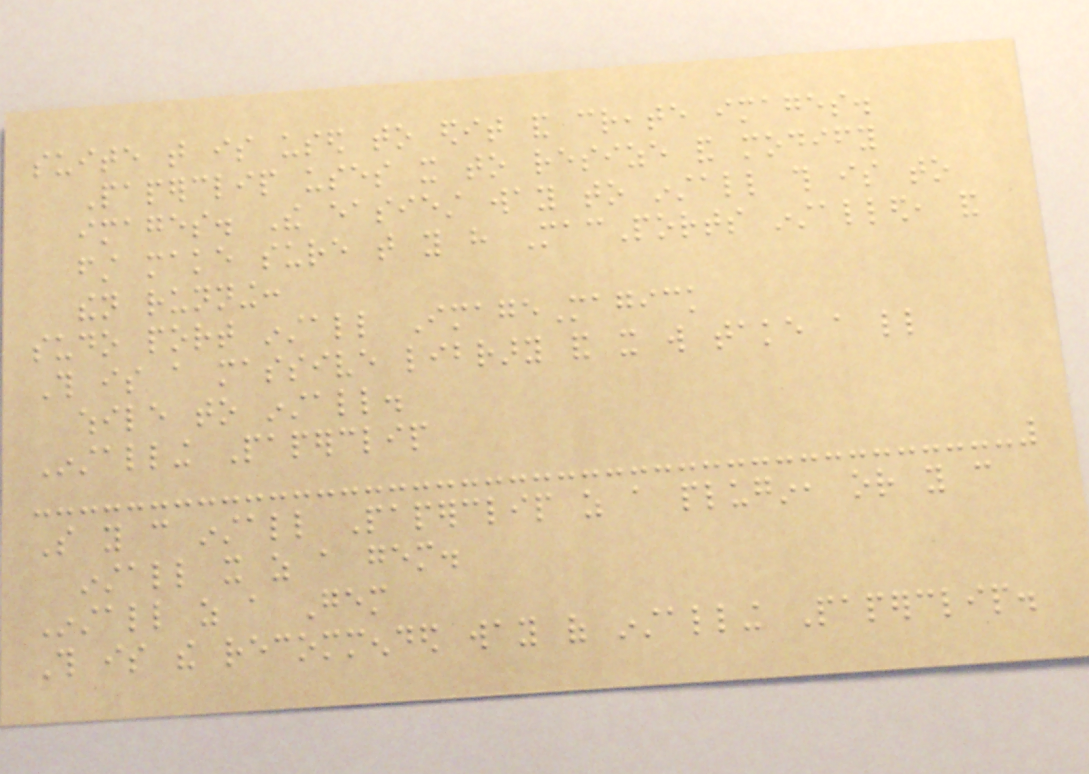suite that is used to edit and create images.
Paperclip uses it to resize and modify
images. The easiest way to install this is to
first make sure that you have MacPorts installed, and
then running:
sudo port install ImageMagick
This is a massive library and it will take a little
while to install.
Installing Paperclip
So you can install Paperclip as a plugin, or you can
install it as a gem.
Install as a Gem
This is the recommended way of installing Paperclip.
